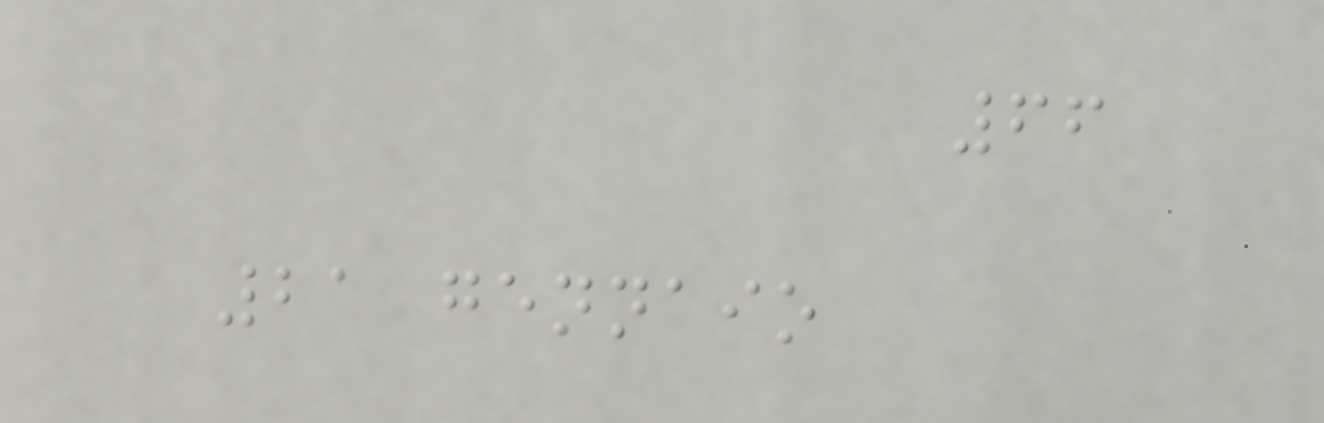66
21 gennaio
